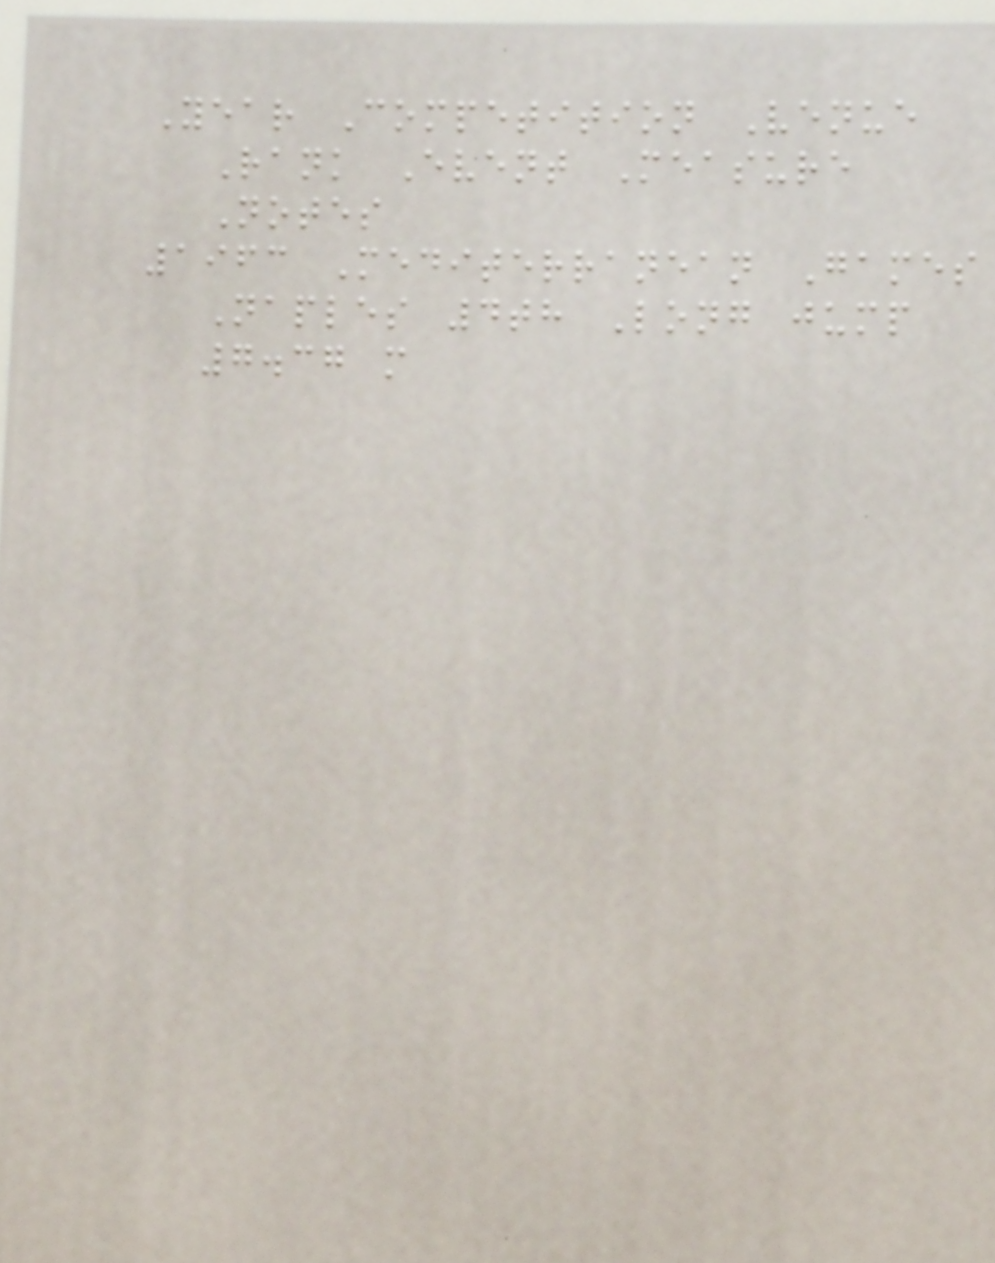Year Competition Venue
Rank Event Measure
Notes
1963 Mediterranean Games
Naples 4th Long jump
7.37 m
